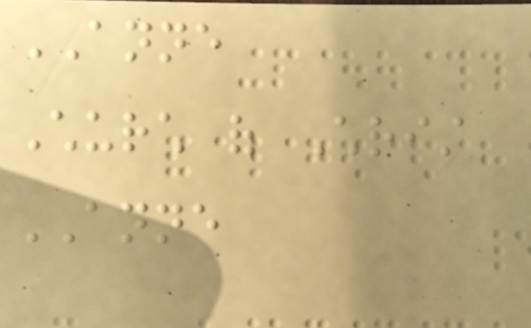ANNE
Church of Christ
ANNE
